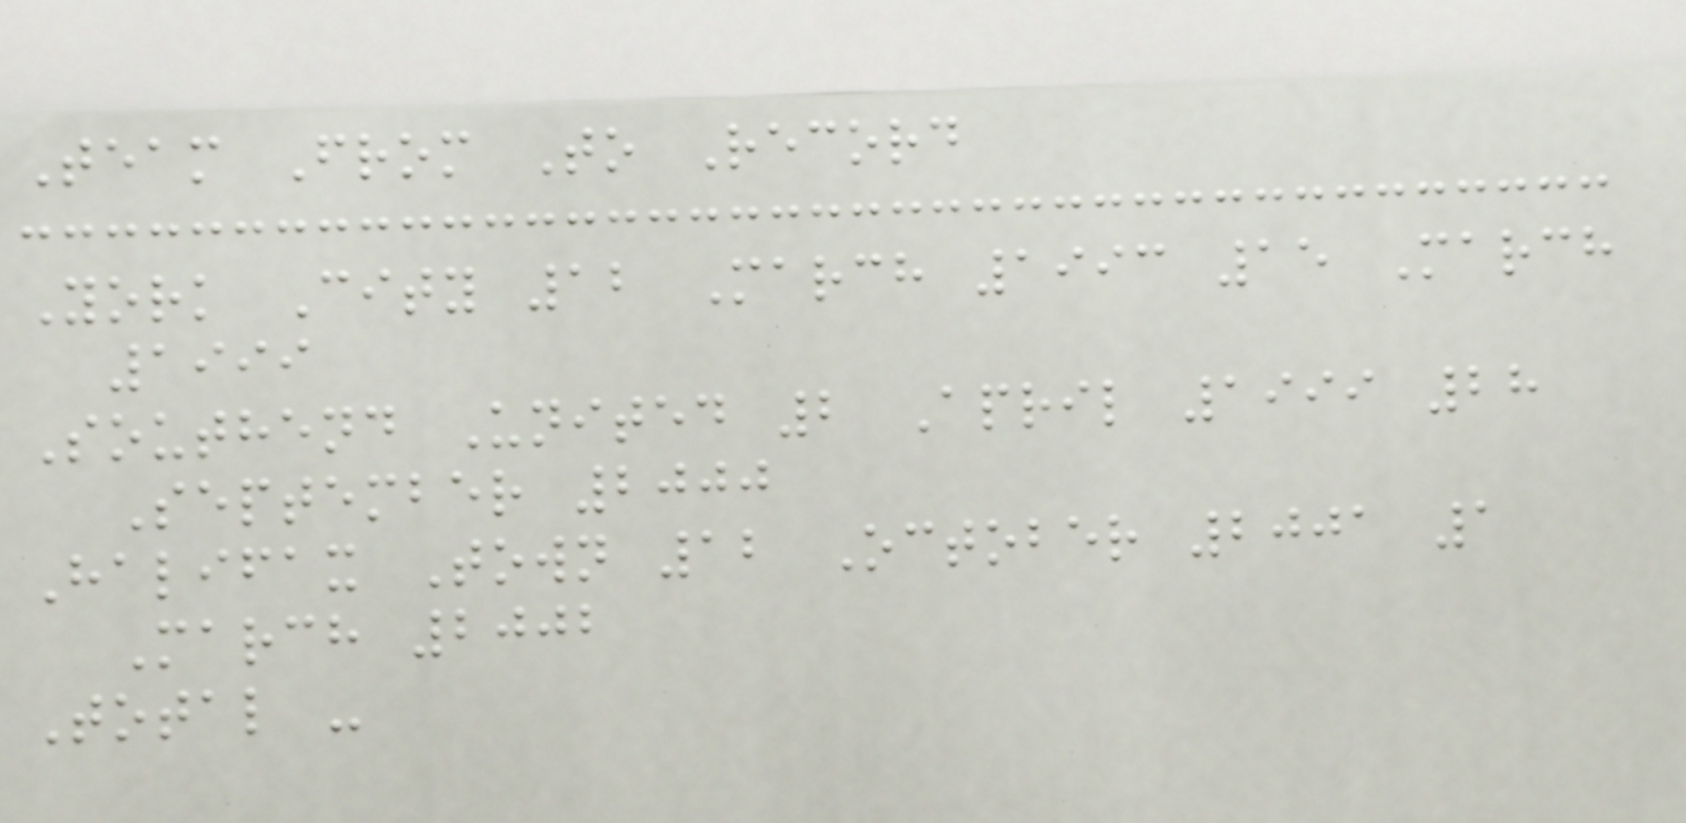Team From To Record
York City 12 March 1993 15 March
1999
Southend United 2 April 1999 28
September 2000
Halifax Town 12 October 2001 1
March 2002
Total -
